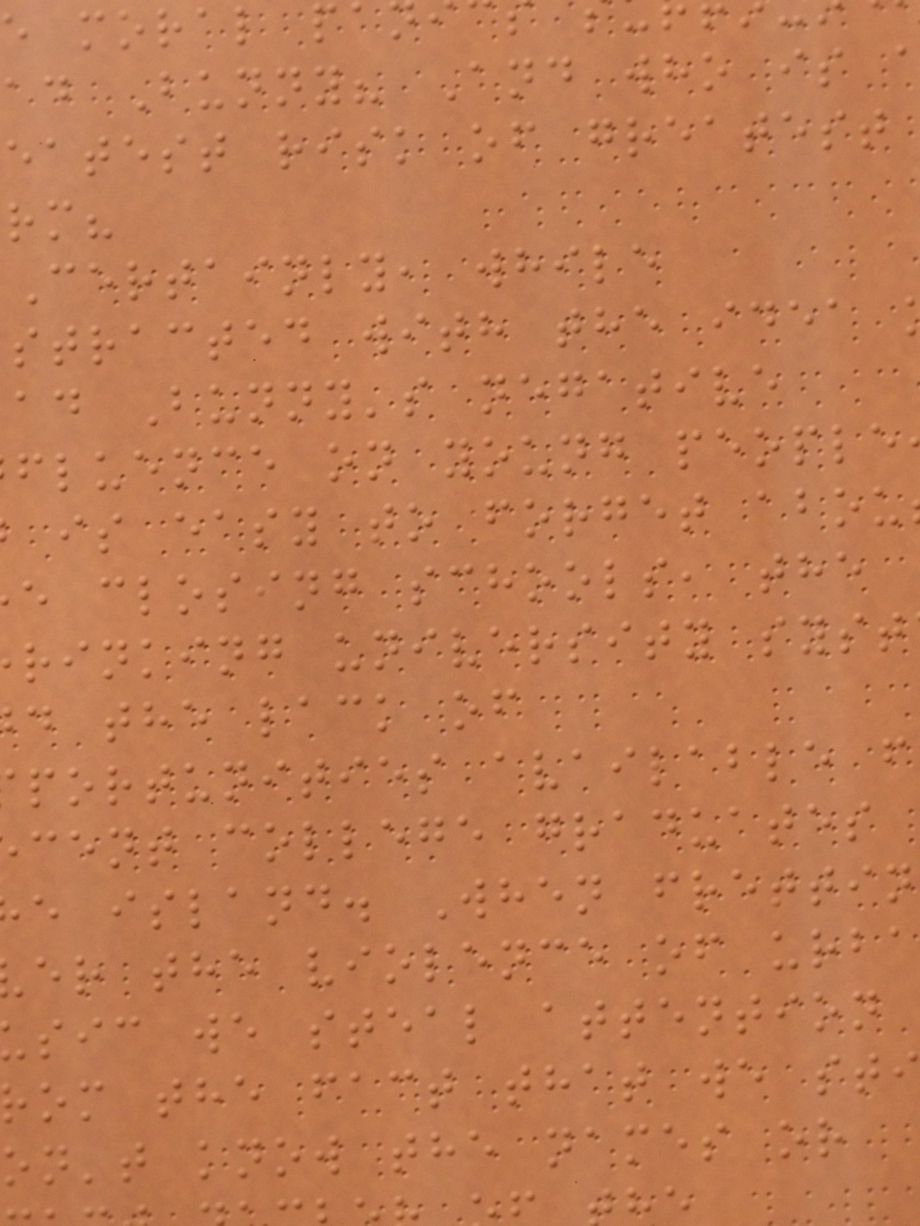e moral p
ad Bunny? And who is
eatest risk of greatest
Certainly, while
stracted with the idea
ad Bunny's negative
fluence on young people
is easy to forget abou
e closing schools, the
rinking university syst
d the lack of
portunities available f
cent college graduates
e island. When frettin
er the violence of urba
sic we steal attention
rom the fact that we sti
on't know the names or
